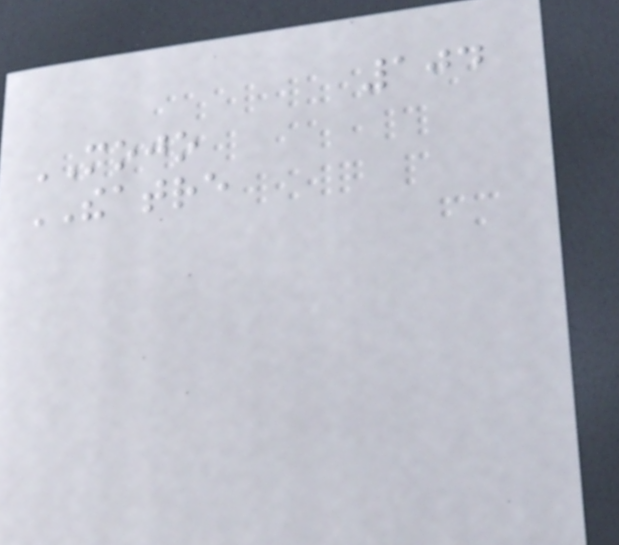104
MOJO
THEATRE
